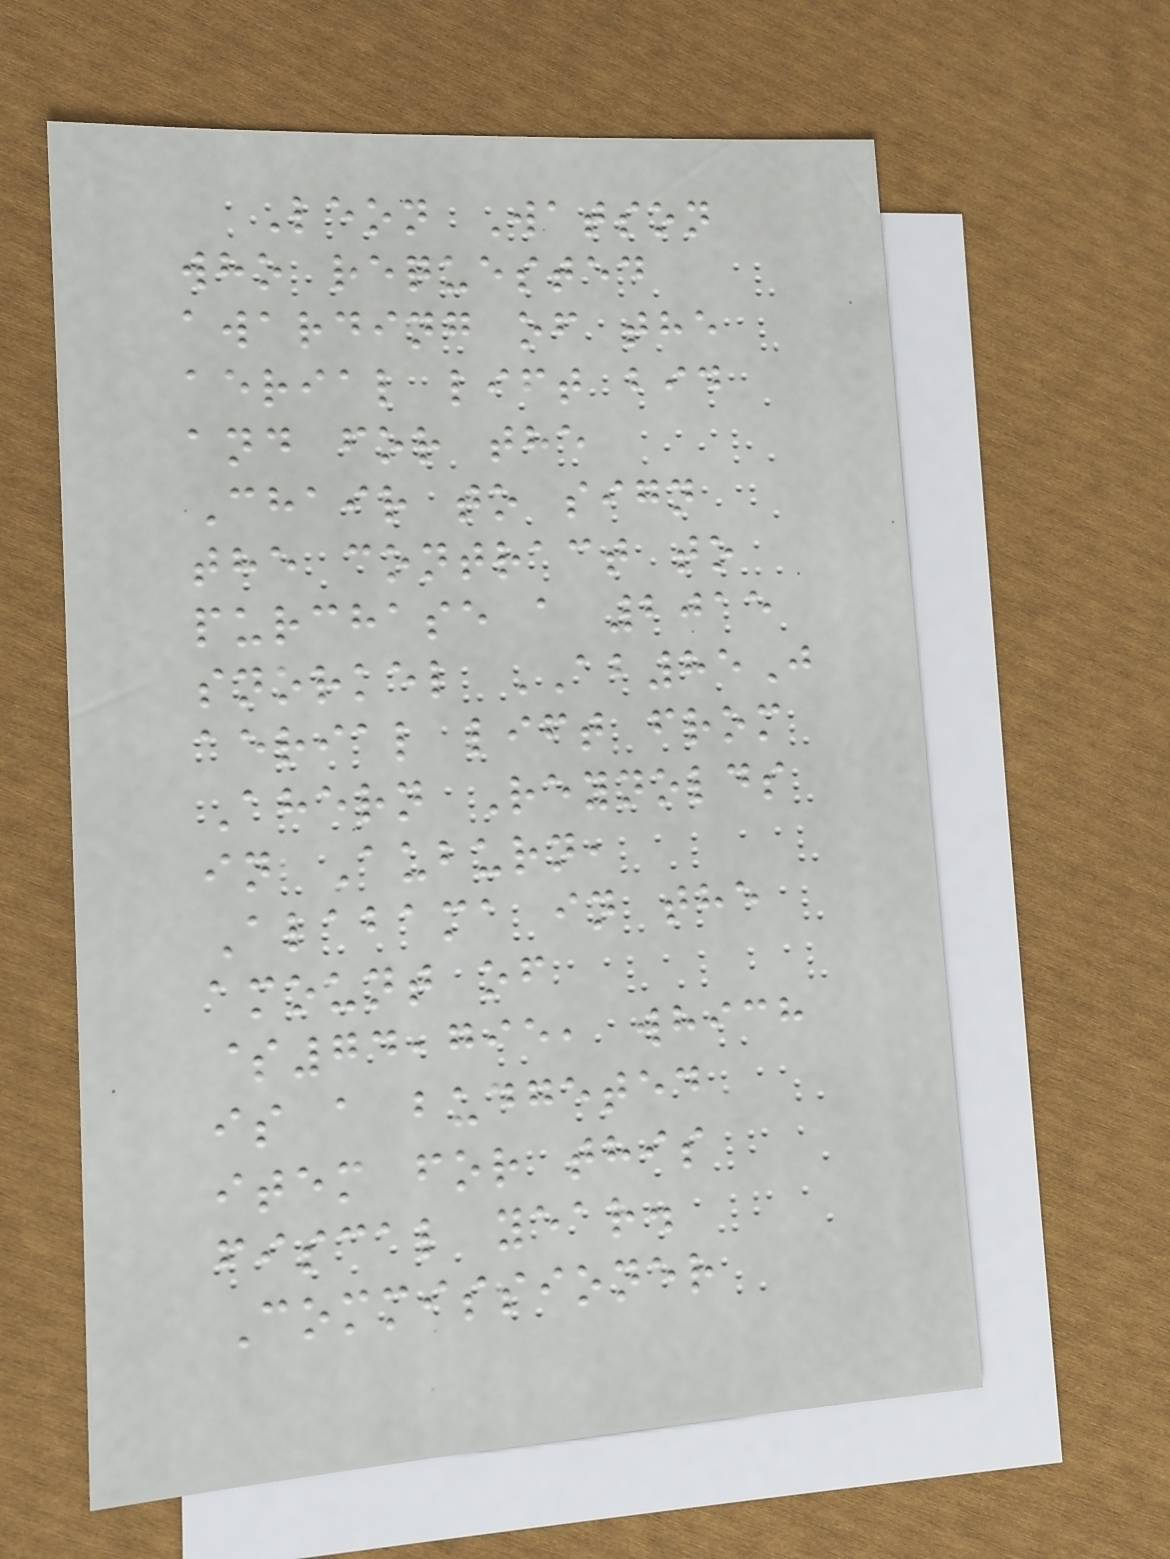Leon Watson
who requested
awarding of the
aerial lift bid
and for the
Chair to sign
the contract to
purchase a 2015
snorkel AB85J
aerial lift from
Ahern Reynolds
in Auburn,
Alabama in the
amount of
$74,795, which
is a budgeted
item for this
fiscal year.
Commissioner
